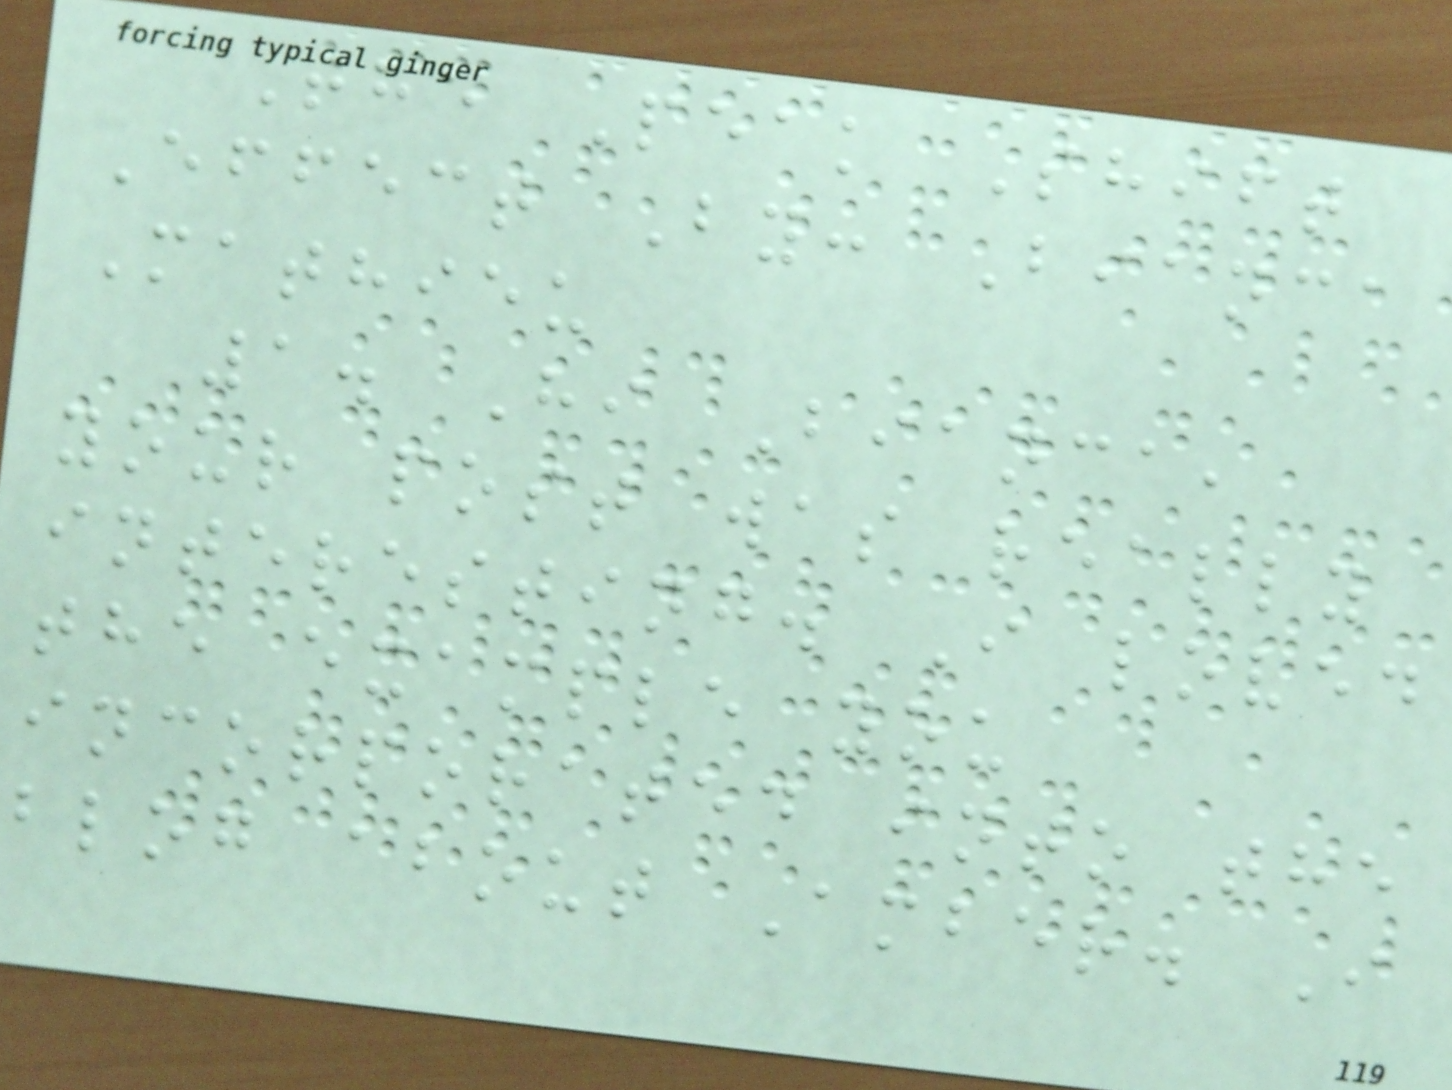The Peak Shift
Effect By: Bianca
Mathieu
1. Hi Bianca,
your post was really
interesting. I loved
the example you
incorporated into the
blog about Amber. I
